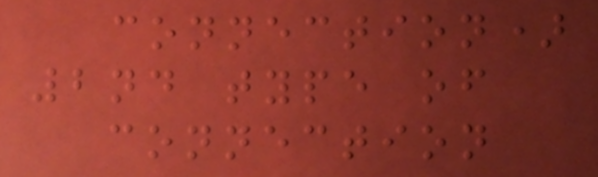connection)
2nd type of
connection
